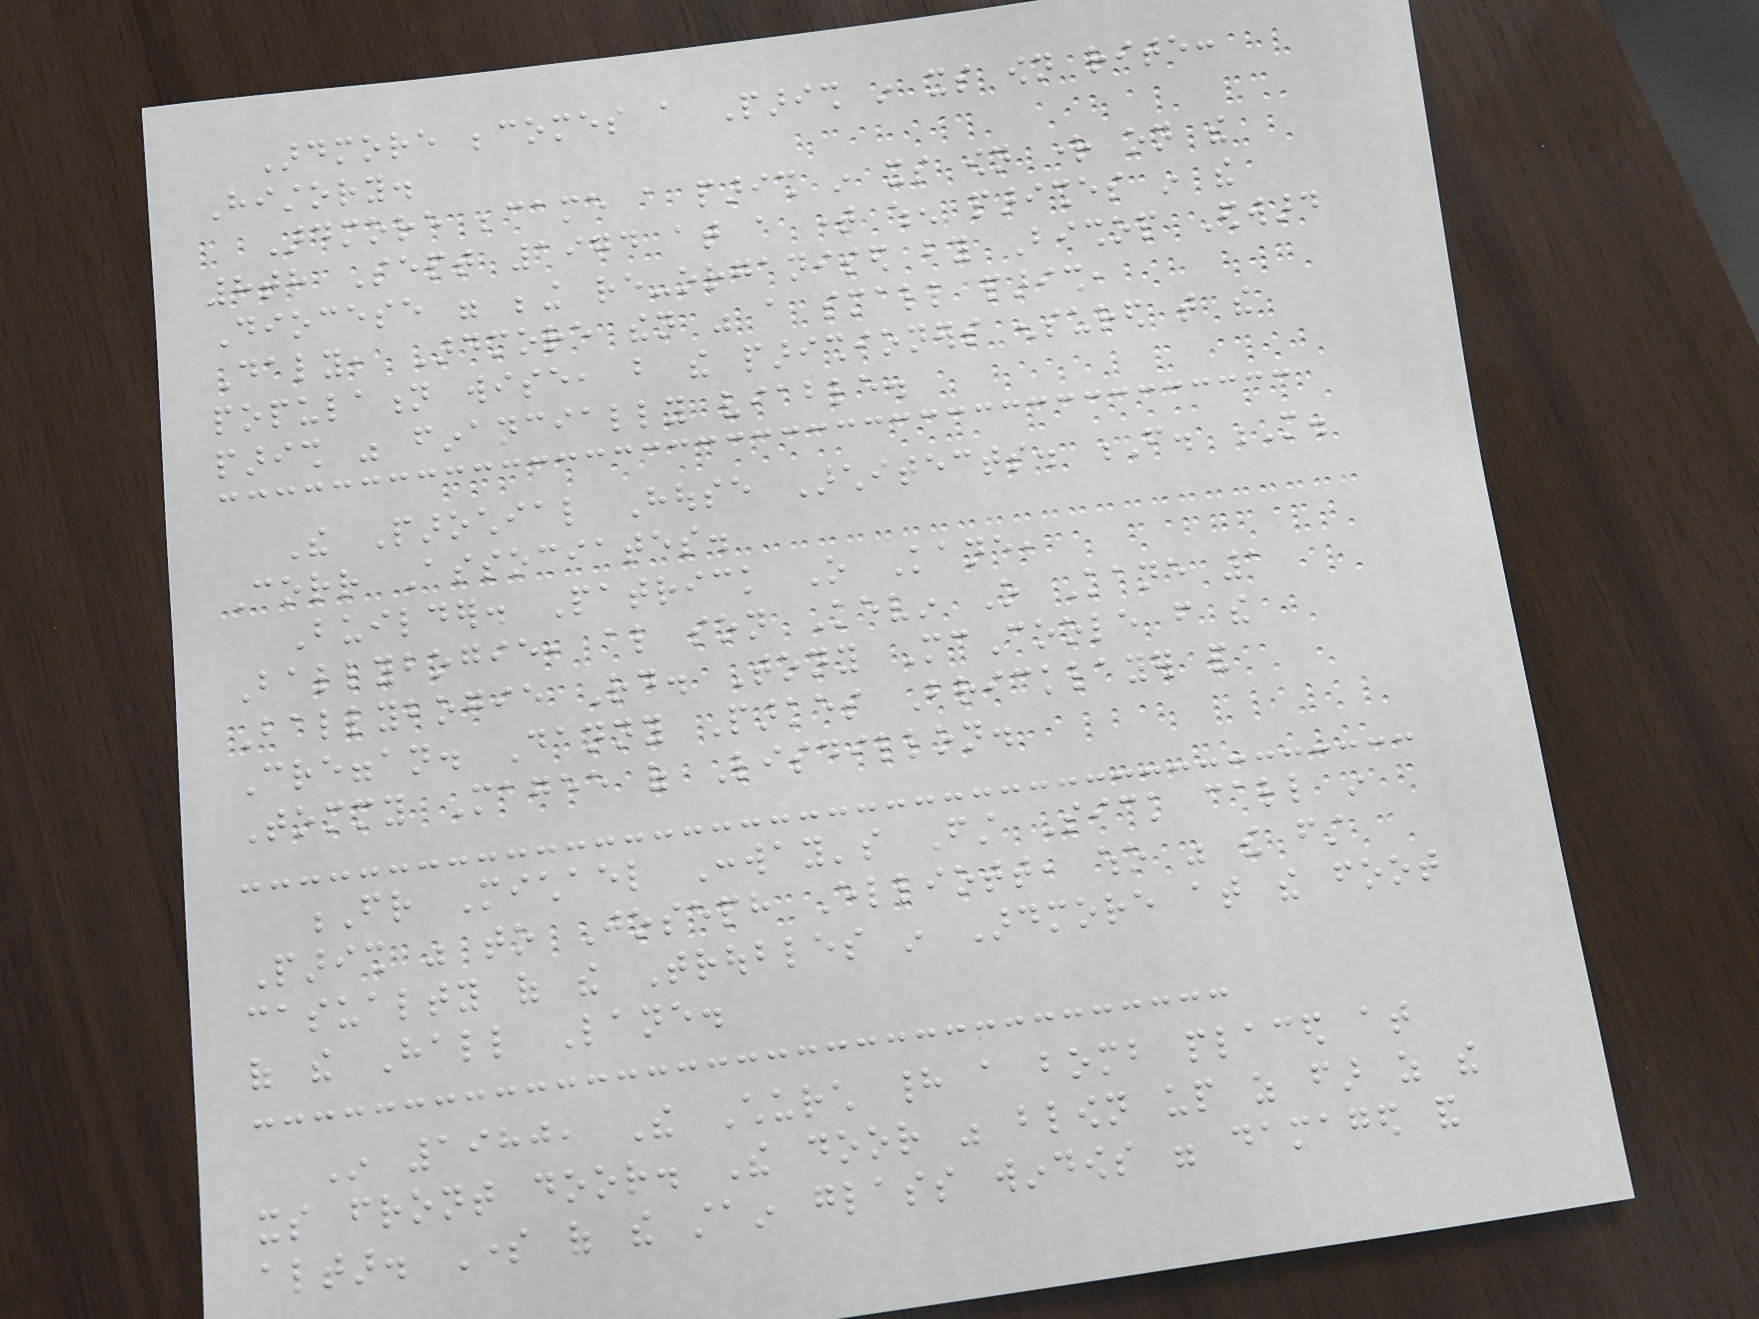Ardmore becomes a Parish in its own rite:
History.
Ardmore became a parish in its own right on the
8th Sept 1974 at a time when parishes in the
Diocese were being re-organised by Bishop Edward
Daly, Ardmore then was a small parish,
population wise, but the parishioners ensured that the
parish was financially viable.
The Parochial House Architects. F. M.
Corr Associates.
Builder. Patrick O Kane,
Ballybogie, also son Kevin O Kane 1
Ballybogie Rd. Tony McCoole from the
Creggan. Danny Parkes Bricklayer and
Tommy Magee of Lisdillon.
Fr Michael Conway's First Sick call in
Parish was to Joseph Elliott, who was the first
casualty of the Troubles in Ardmore at the foot
of the Hall Lane.
In 1980, The Church had a bomb placed at
its front door. The door was blown up as far as the
altar. Some of the stain glass windows were damaged and
